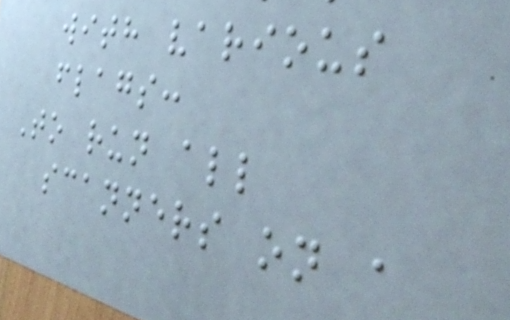with various
flags:
To run all
scanners on a
